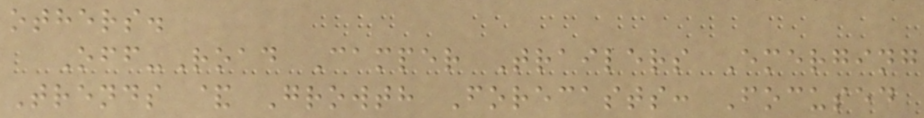others.
Off-Road Camper Trailers Emerging
Trends & Growth Forecasts: Focused
